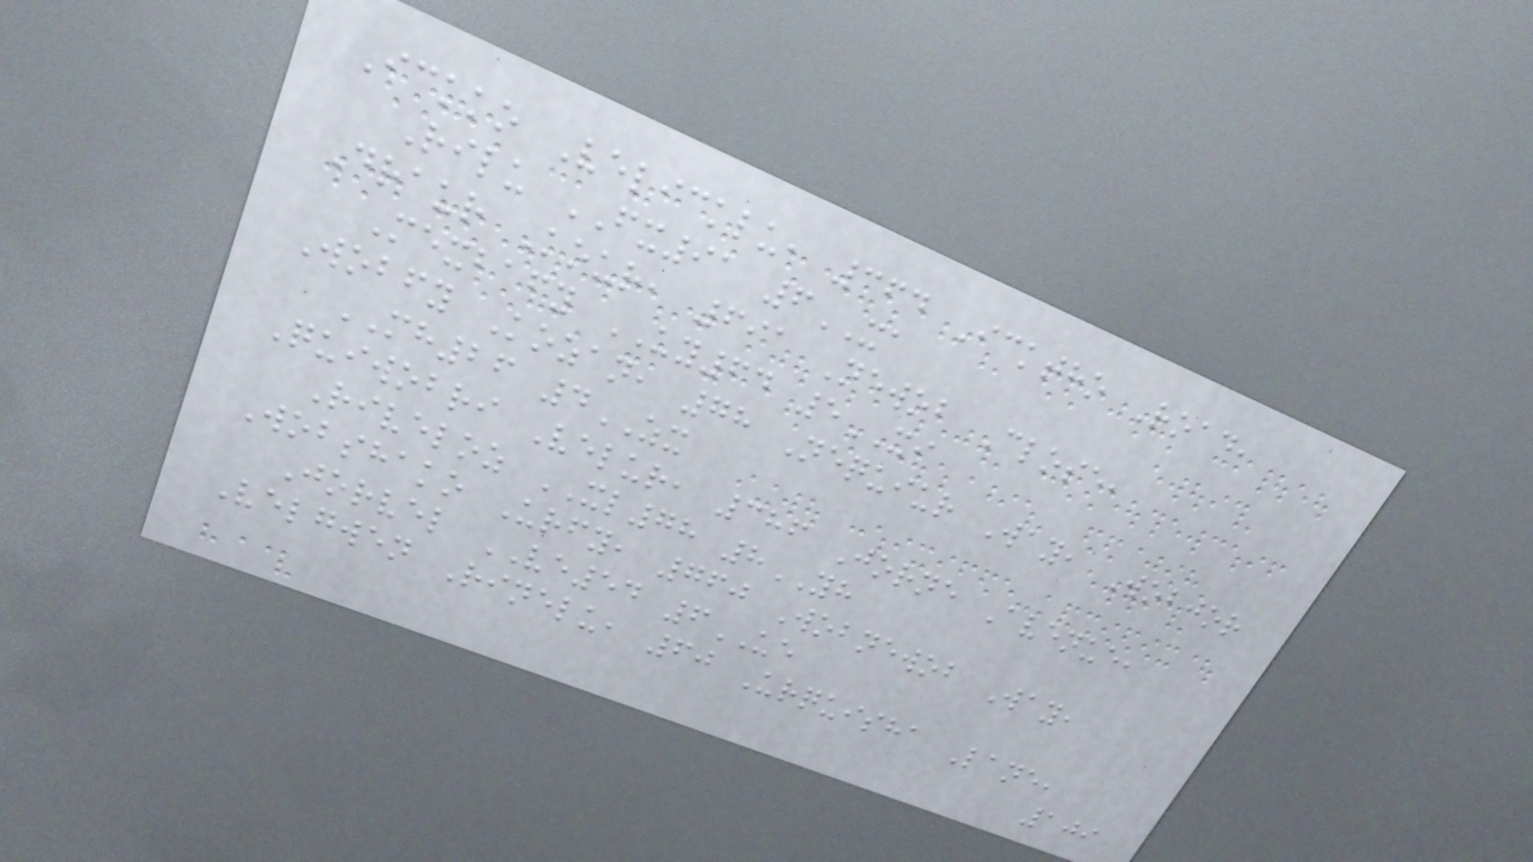Ickko Velicklu, 364 Icktho Road,
Rilu FX91 6XA
Draur Kour, 691 Newob Close,
Mexbafy UY64 5XI
Wobfy Kozan, 78 Nequiur Way, Wobjor
MH26 4ZX
Quiwobri Velur, 386 Jorne Avenue,
Riveloz XL78 8YH
Wobshako Urfy, 760 Wobnewob Way,
Jorvel VE54 6UE
Velgwen Rinelu, 60 Urquisha Lane,
109
